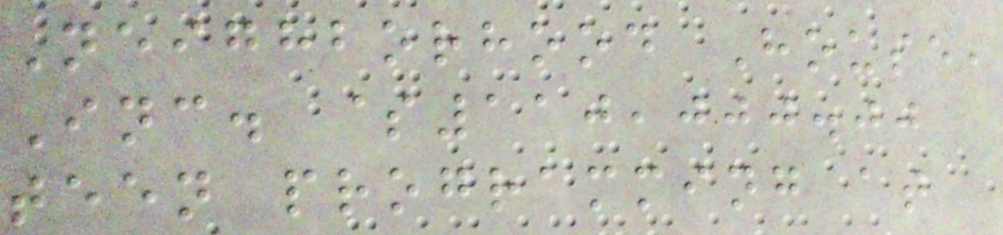Neighborhood House,
Inc. $110,000.00
teen programming at
